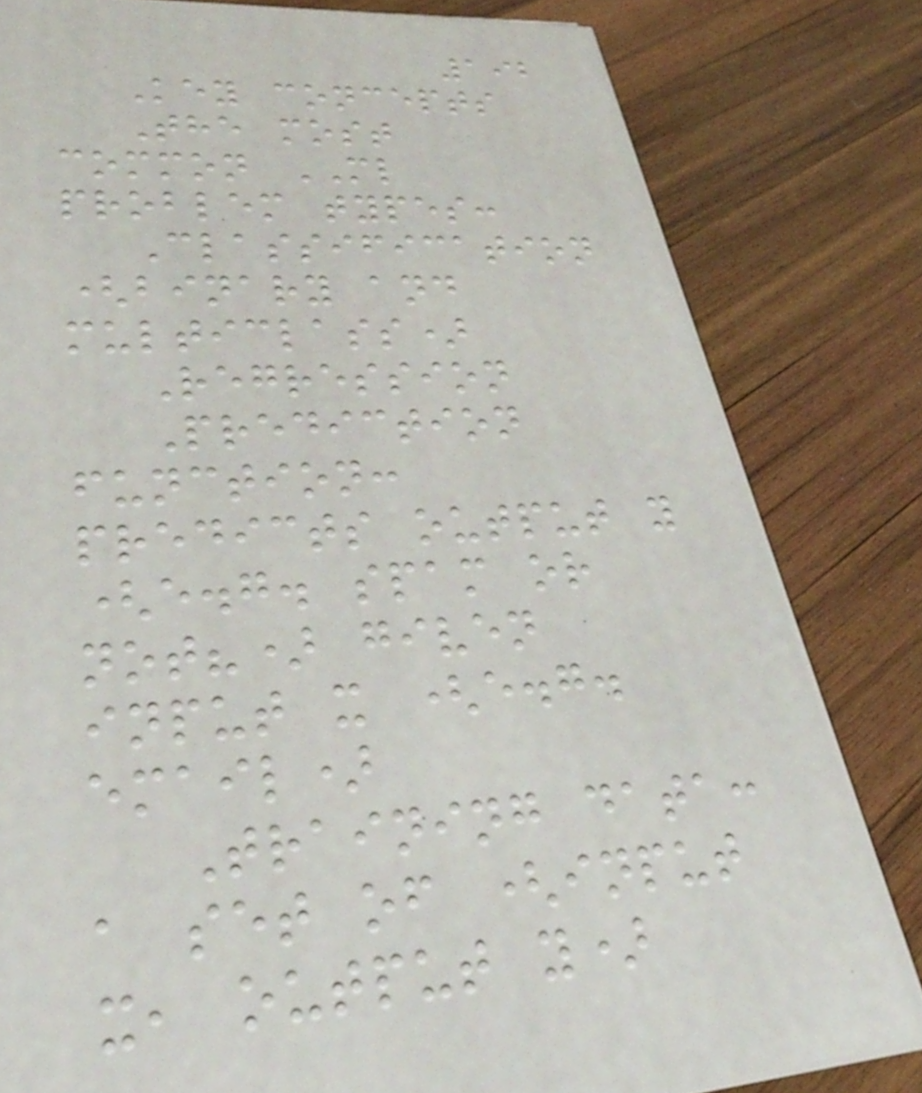192
Key concepts
The most
common ML
problem types:
Classification
(binary and
multiclass)
Regression
Prediction
function:
predicts output y
(e.g. spam or
not?) given
input x (e.g.
email)
Training data:
a set of (input
x, output y)
